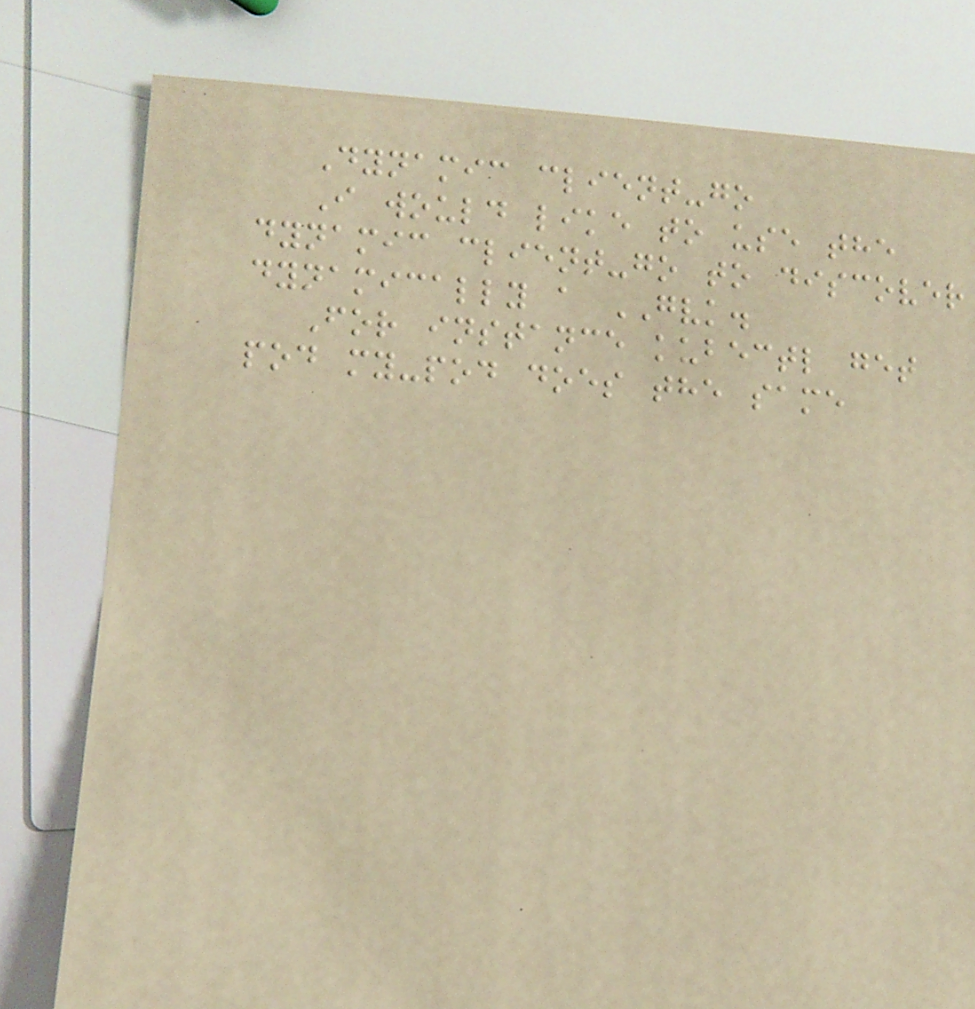Dynamic client-go
I would like to use the
dynamic client-go to discover
dynamically a GVK.
For instance kubectl get
pod my-pod does the same
